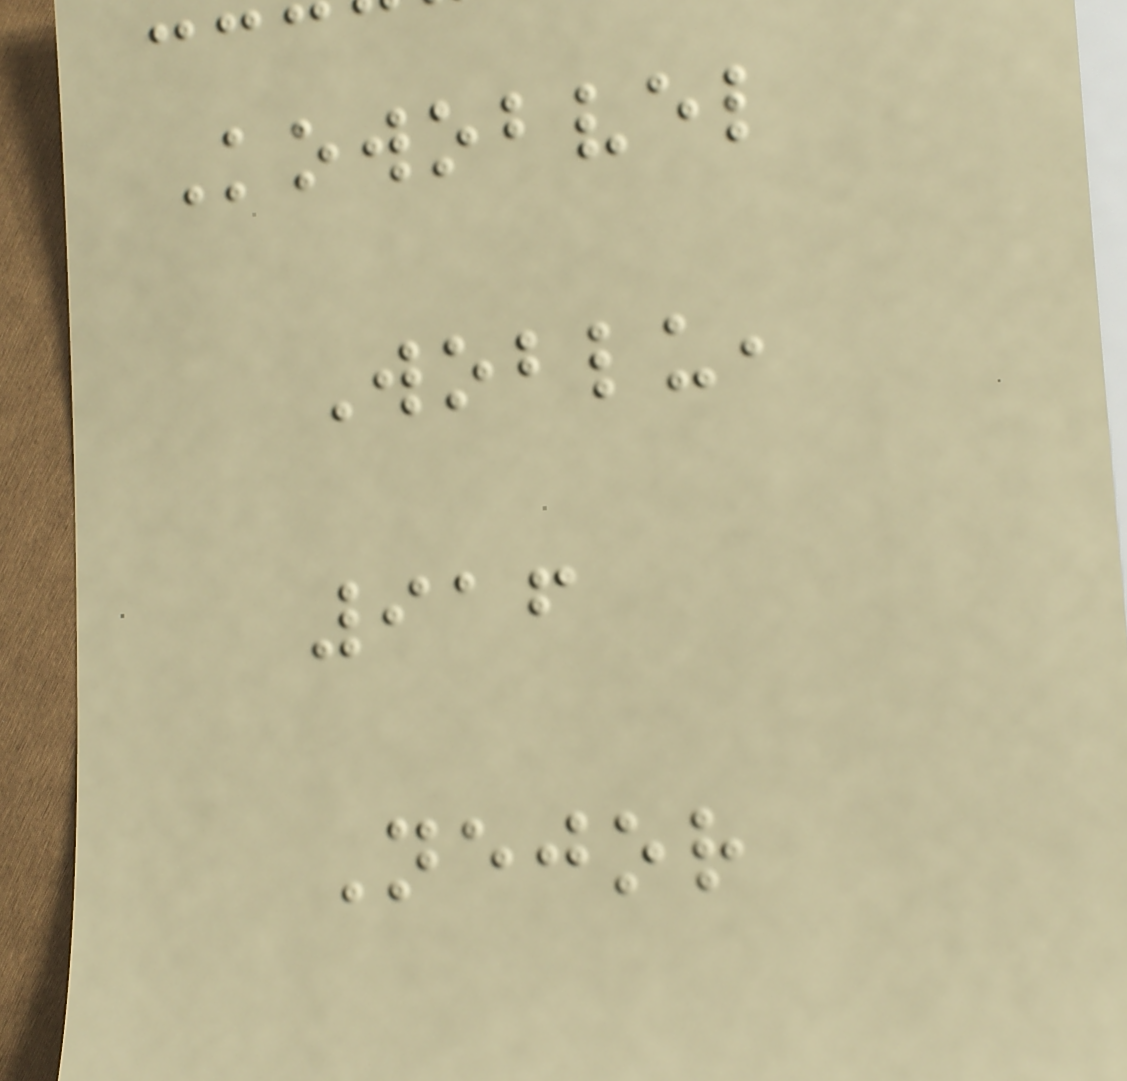Kowobvel
Woblu,
916
Nejor
